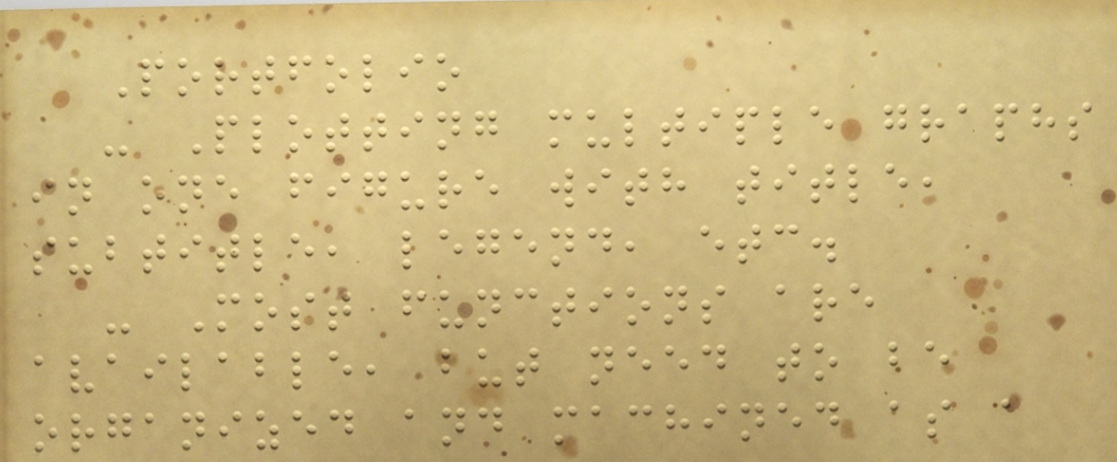Portfolio
- Plotting multiple graphs
in one figure with title,
subtitle, legend, etc.
- Most functions are
available, but need to be
organized and machined as a
